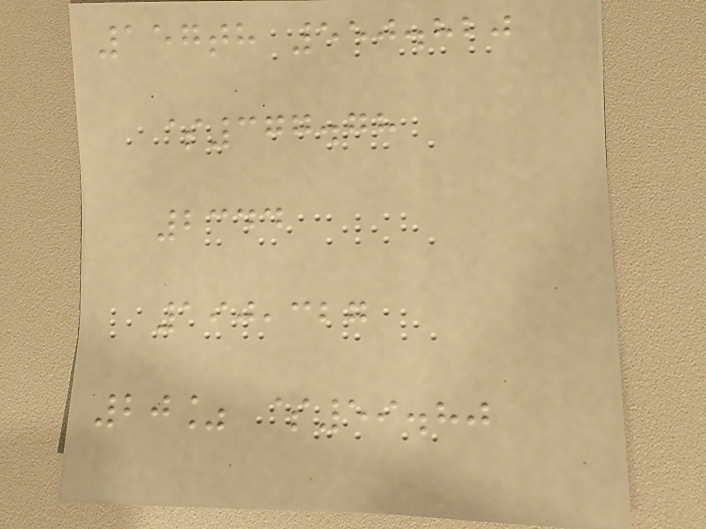157th 550.820
$377.78
2344
190,327
20% $59.80
